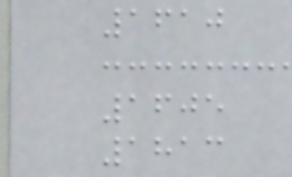1610
1605
1813
